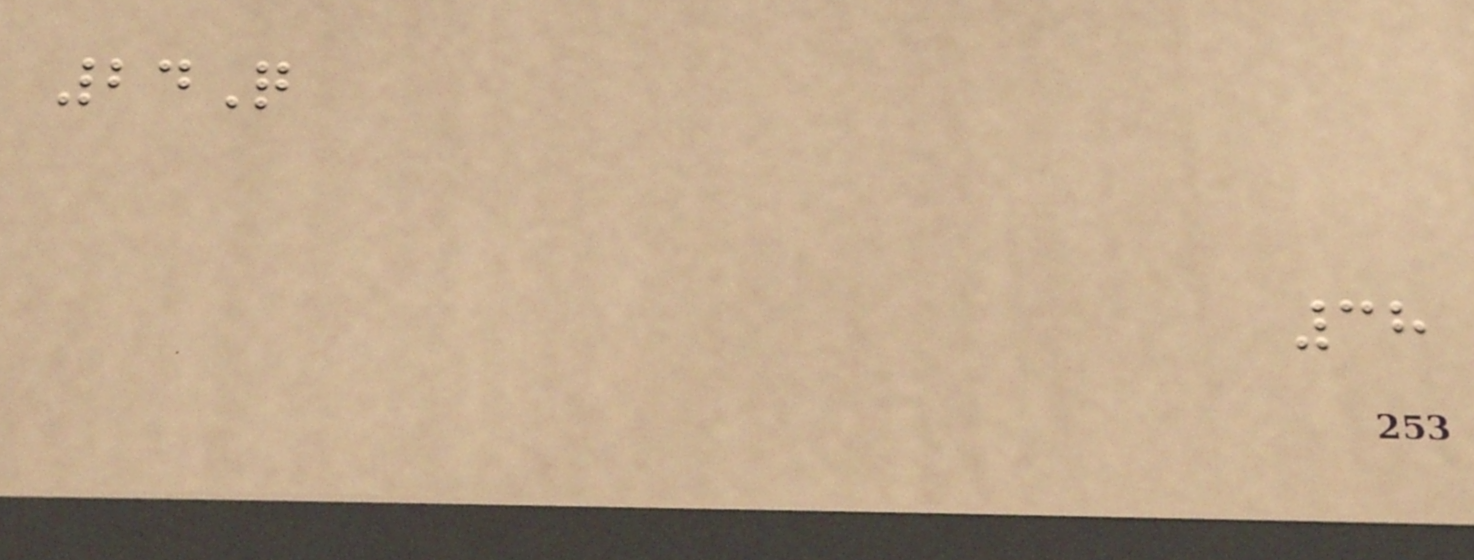24Q
38
